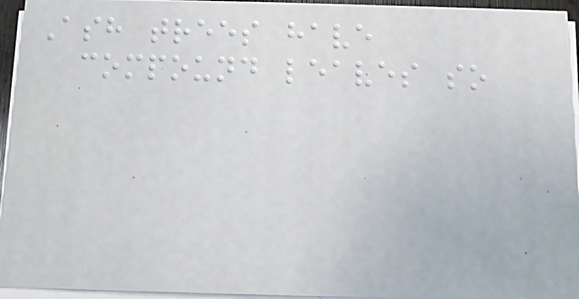Ash trees have
compound leaves so
